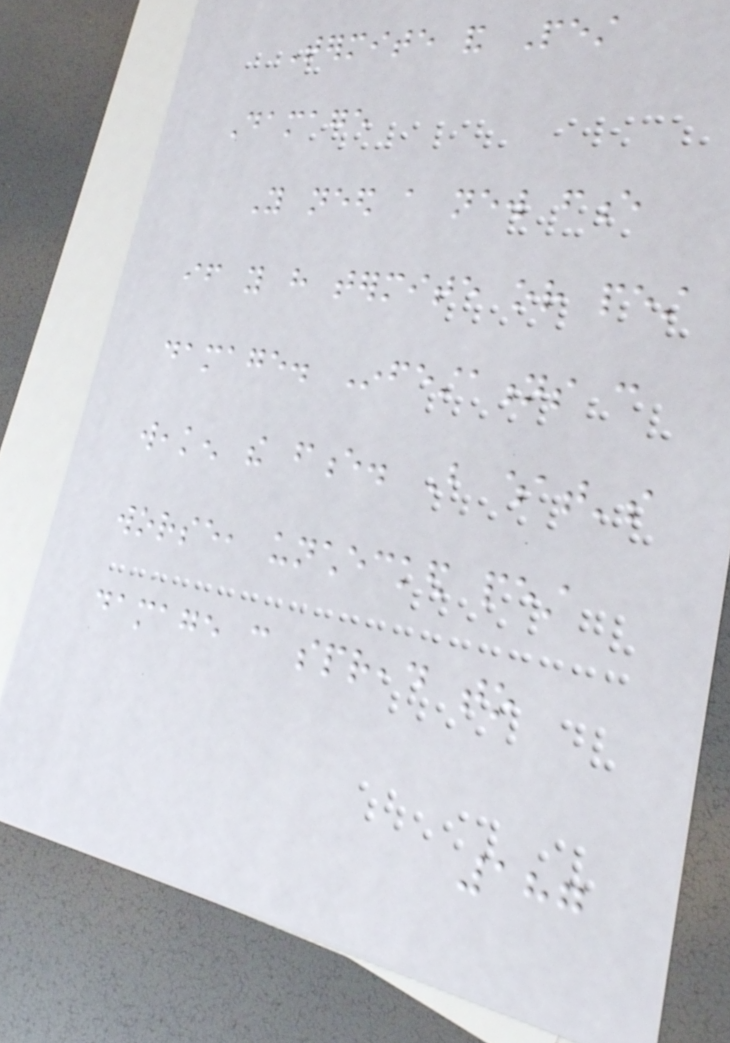Termite and Pest
Damage
You need a new fence
if you have termite or pest
damage. Infestations can
weaken the fence. But what's
worse, unchecked pest
damage can spread to
187
